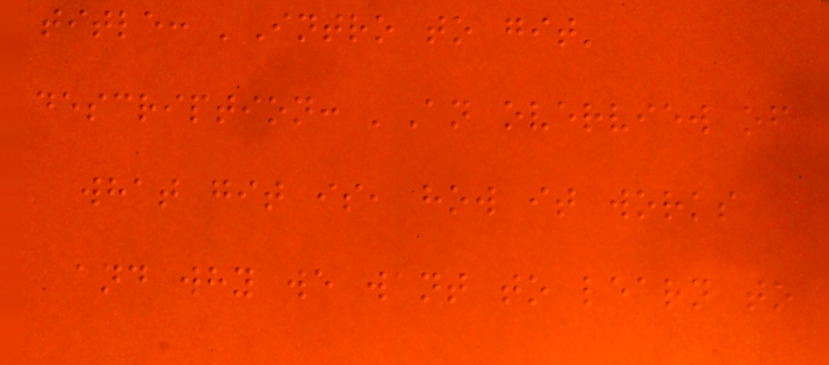title: 'Intro to git'
description: 'An overview of
what git is, how it works
and why we want to learn to
